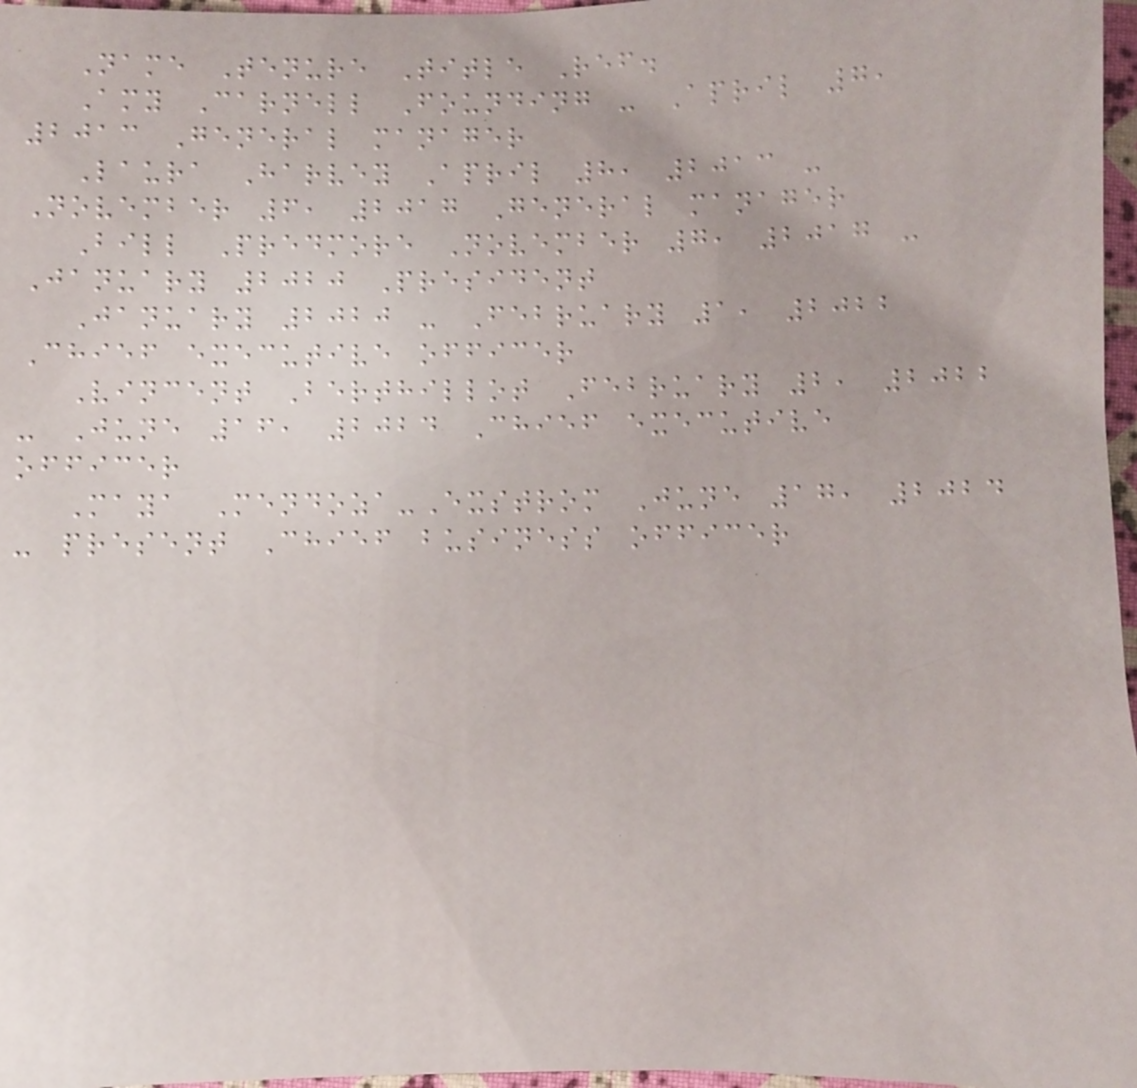Name Tenure Title Ref.
Amy Carnell Founding - April 7,
2013 General manager
Laura Harvey April 8, 2013 -
November 6, 2017 General manager
Bill Predmore November 7, 2017 -
January 2020 President
January 2020 - February 1, 2022
Chief executive officer
Vincent Berthillot February 2, 2022
- June 16, 2024 Chief executive
officer
Maya Mendoza-Exstrom June 17, 2024
- present Chief business officer
